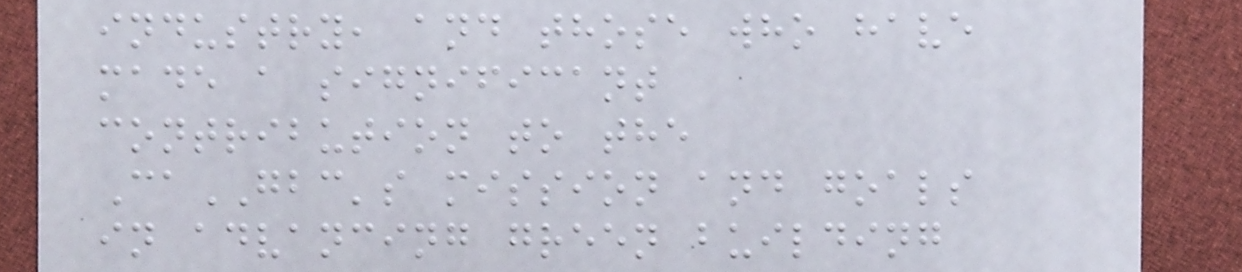industry, and those who have
made a significant
contribution to the
CaGBC's mission and goals
in advancing green building
